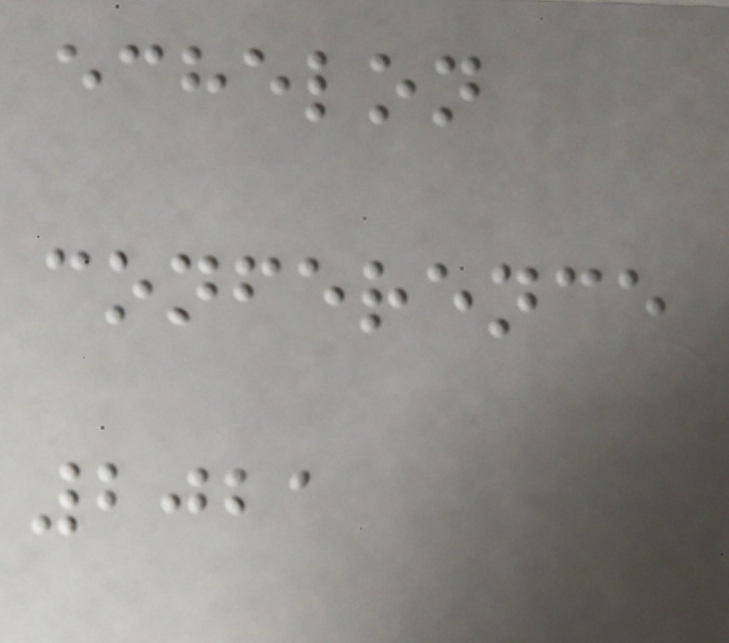echelon
conference
2021
